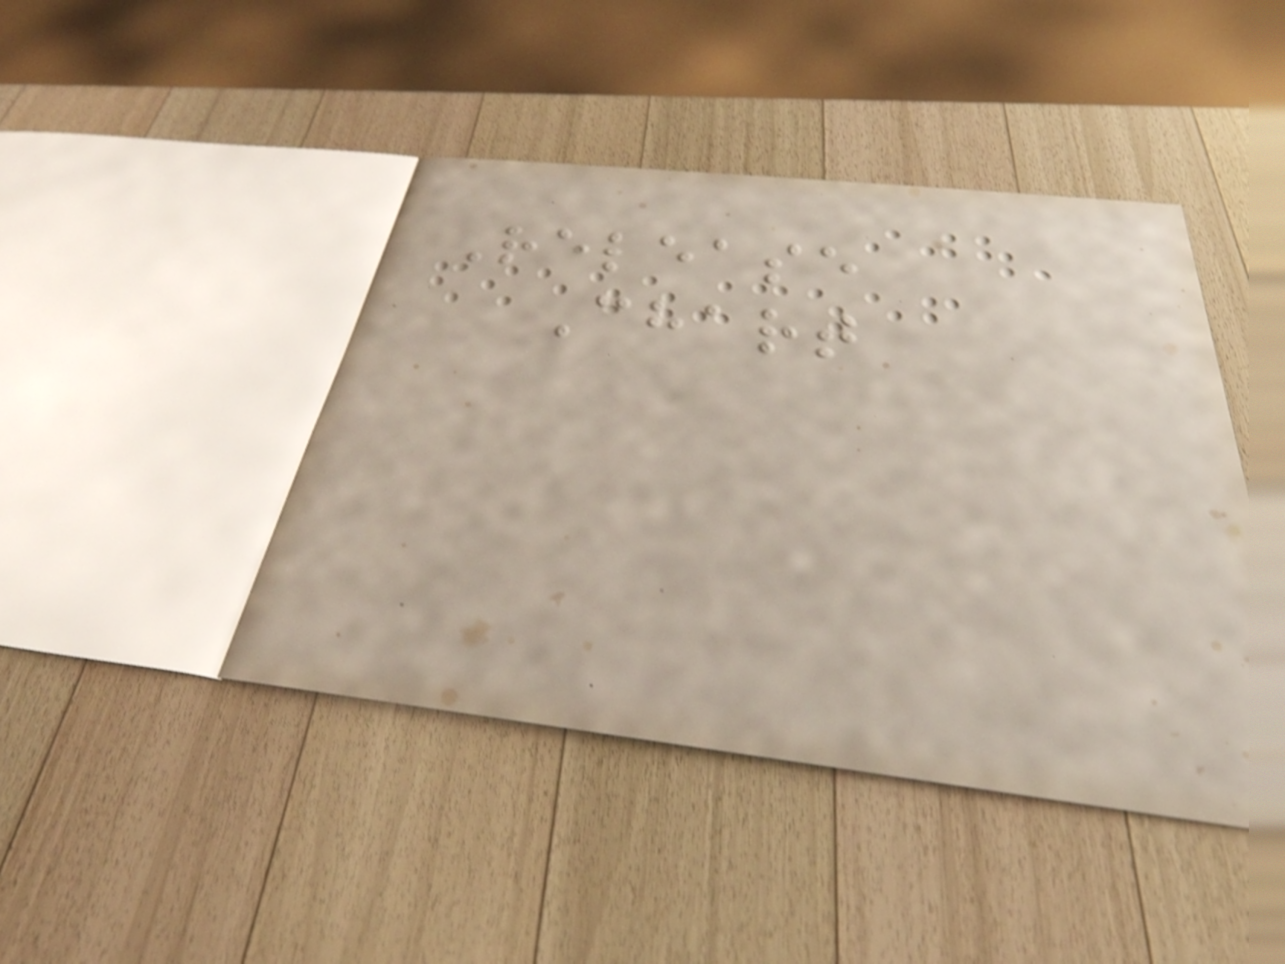Release
Chart
